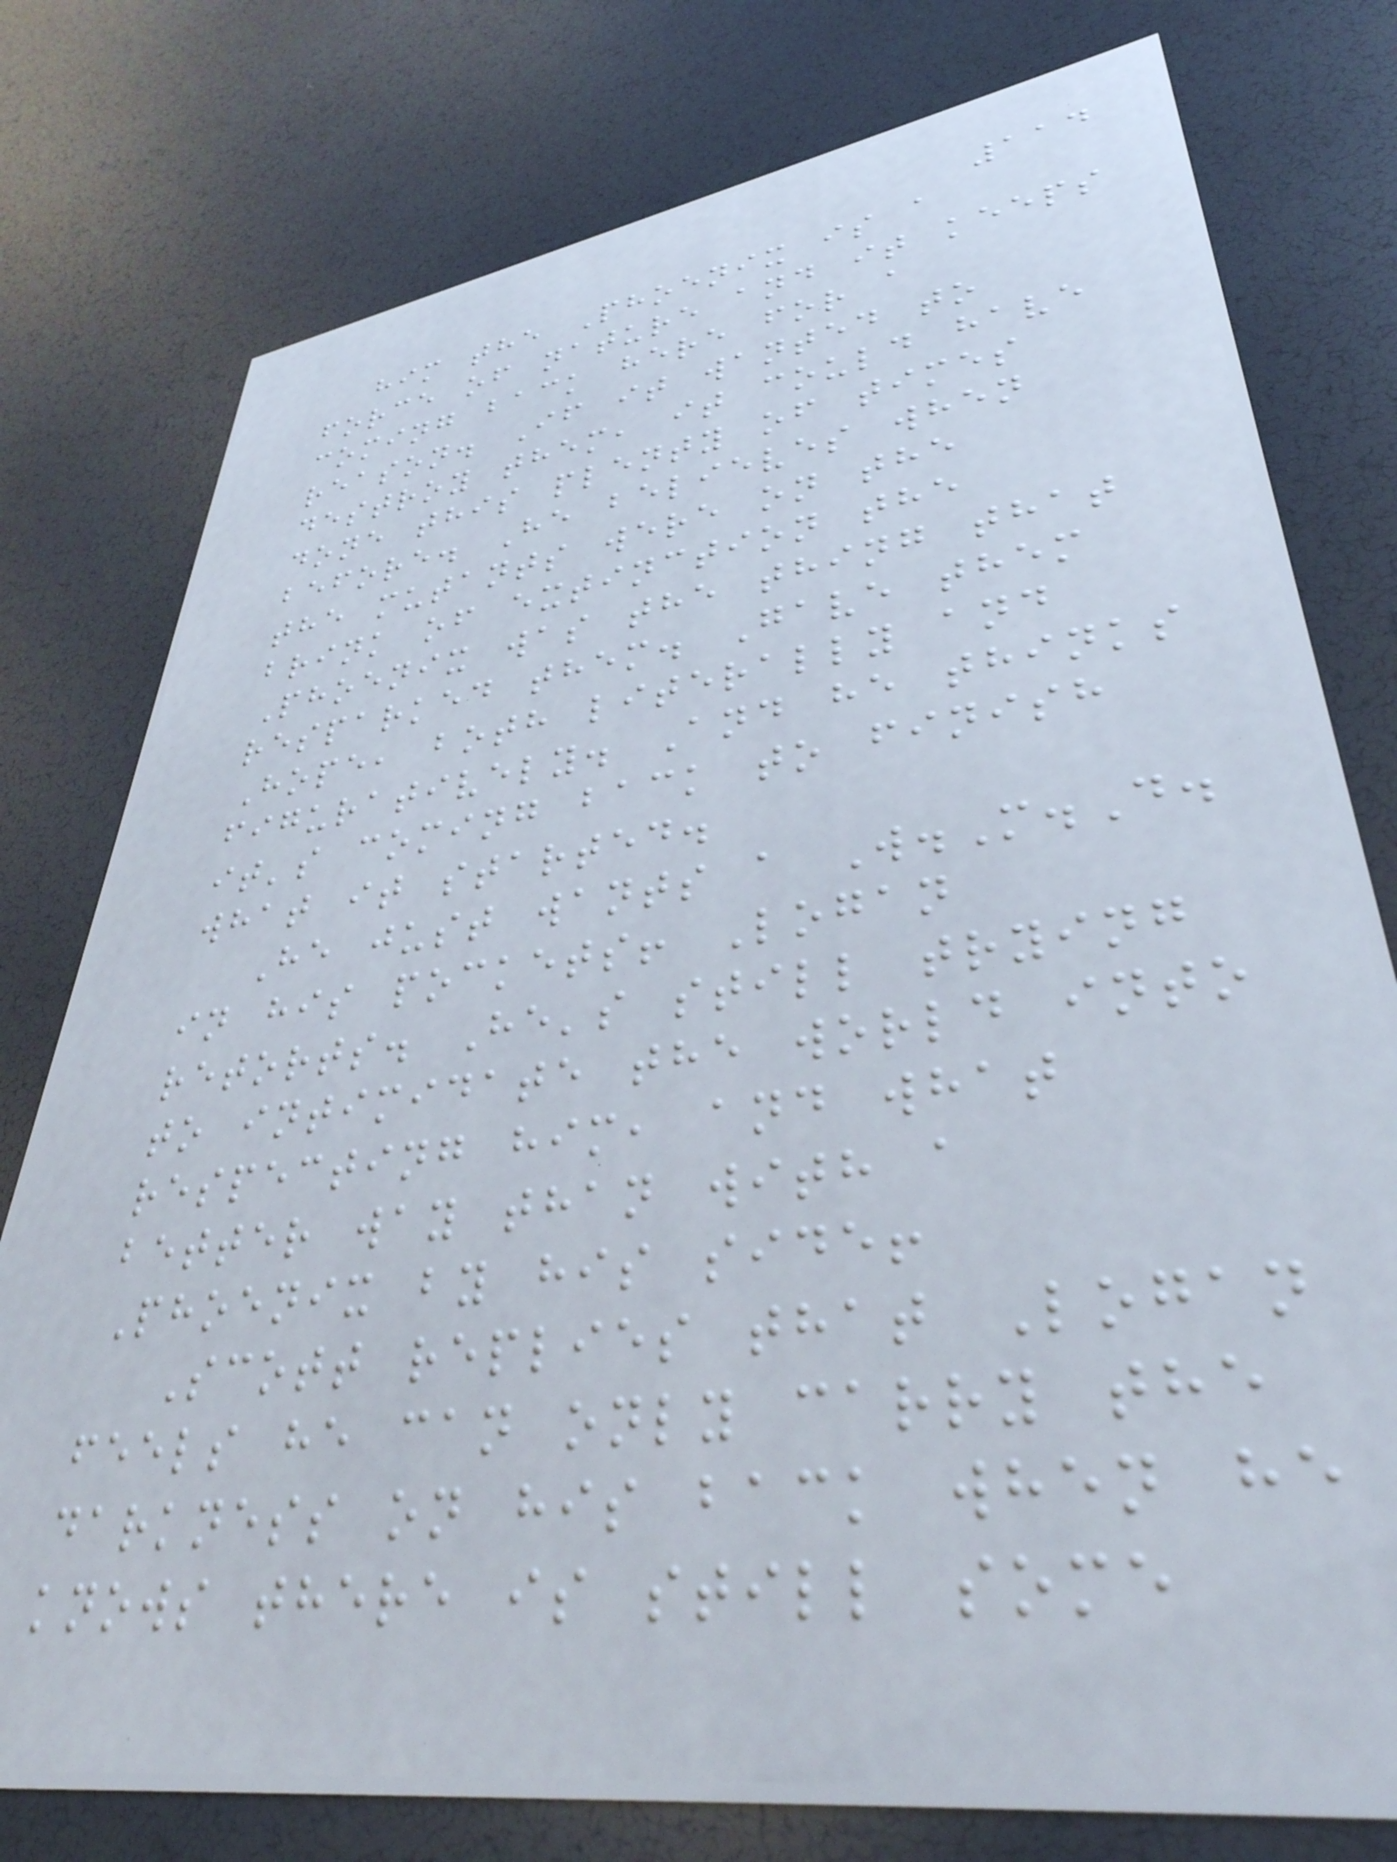114
him the Phoenix is a
force of nature and it keeps
coming back here for a
reason. If it wanted to
destroy them, it could have
done this plenty of times
before. He believes when
the mutants were on the
brink of extinction the
Phoenix was the thing that
resparked them. Gave them
Hope, both literally and
figuratively. And he thinks
it's coming back to finish
what it started.
He just wants a W.M.D.
in his pockets! Logan
retorts. He's still trying
to intimidate the world into
respecting him, and what
better way than with a
Phoenix by his side!
Scott replies that Logan
feels he can only carry the
darkness on his back when he
knows there is still some
